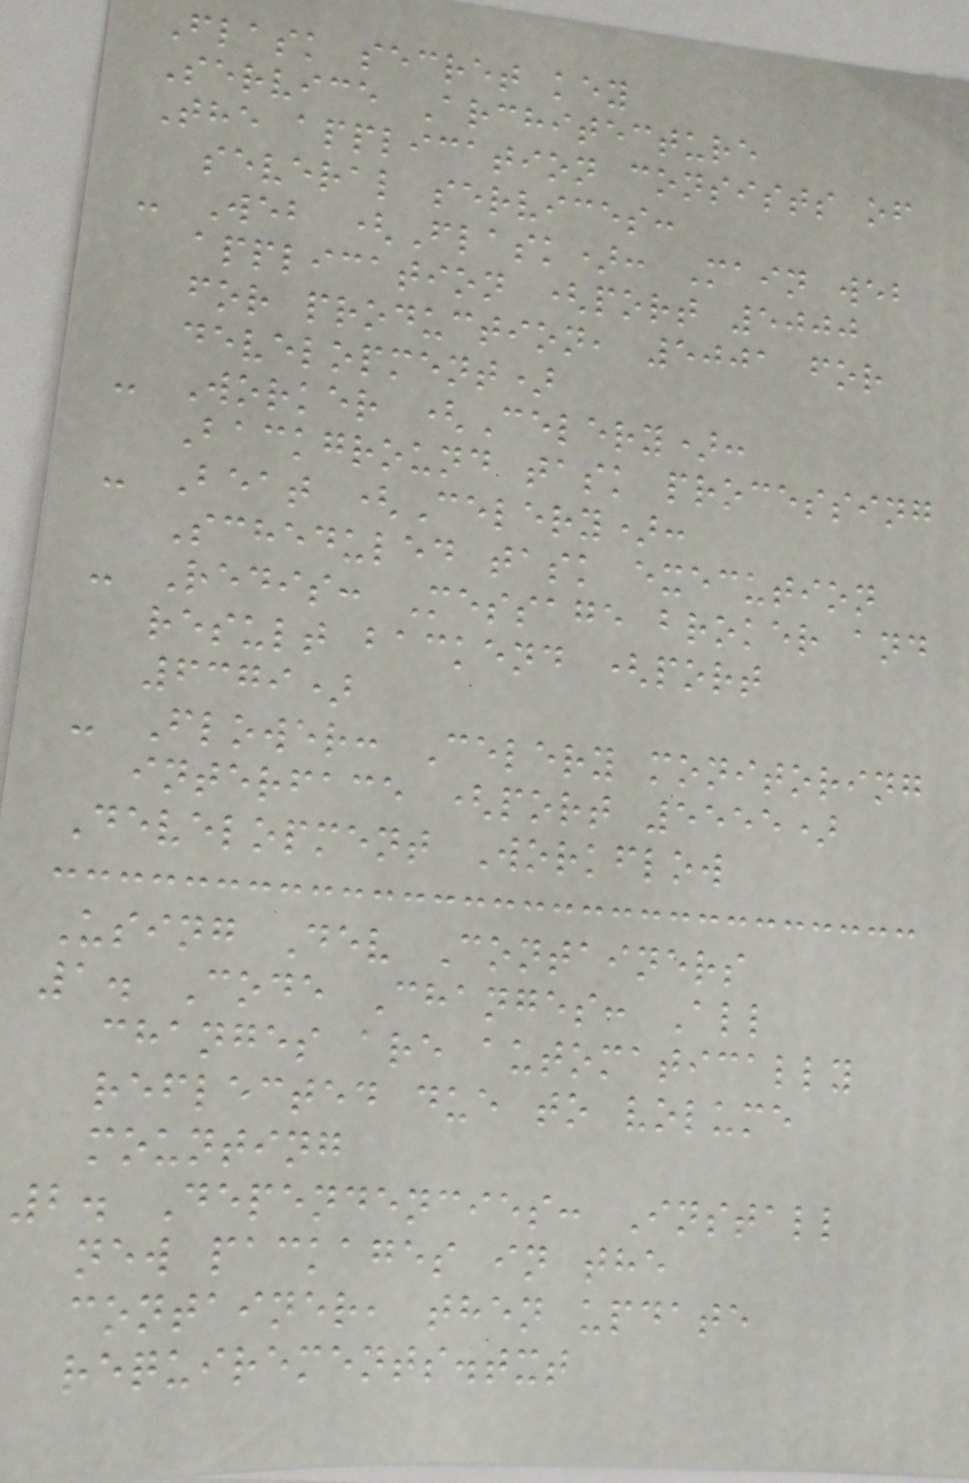Flask secret key
Service Architecture
The application consists of
several services:
- Web (Flask): Main web
application (port 5000
for production, 5001 for
development)
- Worker (Celery):
Background task processing
- Beat (Celery):
Scheduled task execution
- Redis: Message broker and
result backend (port
6379)
- Flower: Celery monitoring
interface (port 5555)
Development Workflow
Using Dev Containers
1. Code Changes: All
changes are automatically
reflected due to volume
mounting
2. Dependencies: Install
new packages in the
container, then update
requirements.txt
